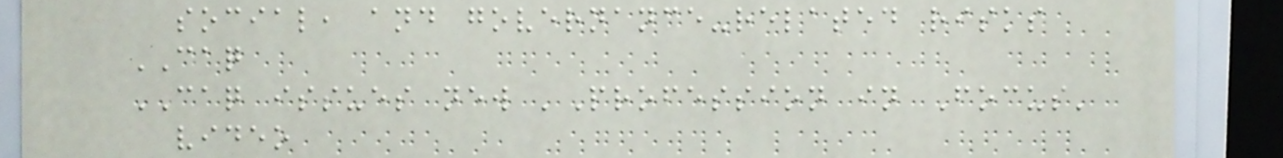social, and governance-related risks
CAQ
CAQ issues new 'Profession in Focus'
video
